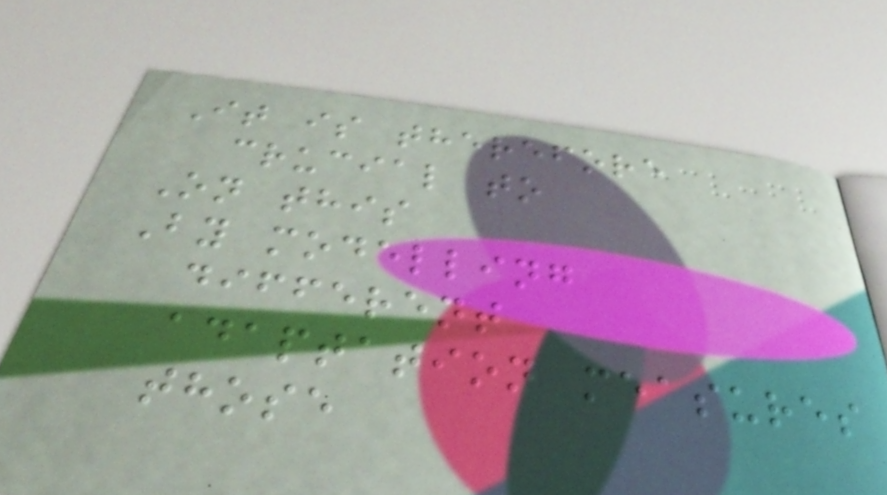It is therefore
crucial to
On this
By modelling
different
adaptation measures
those
